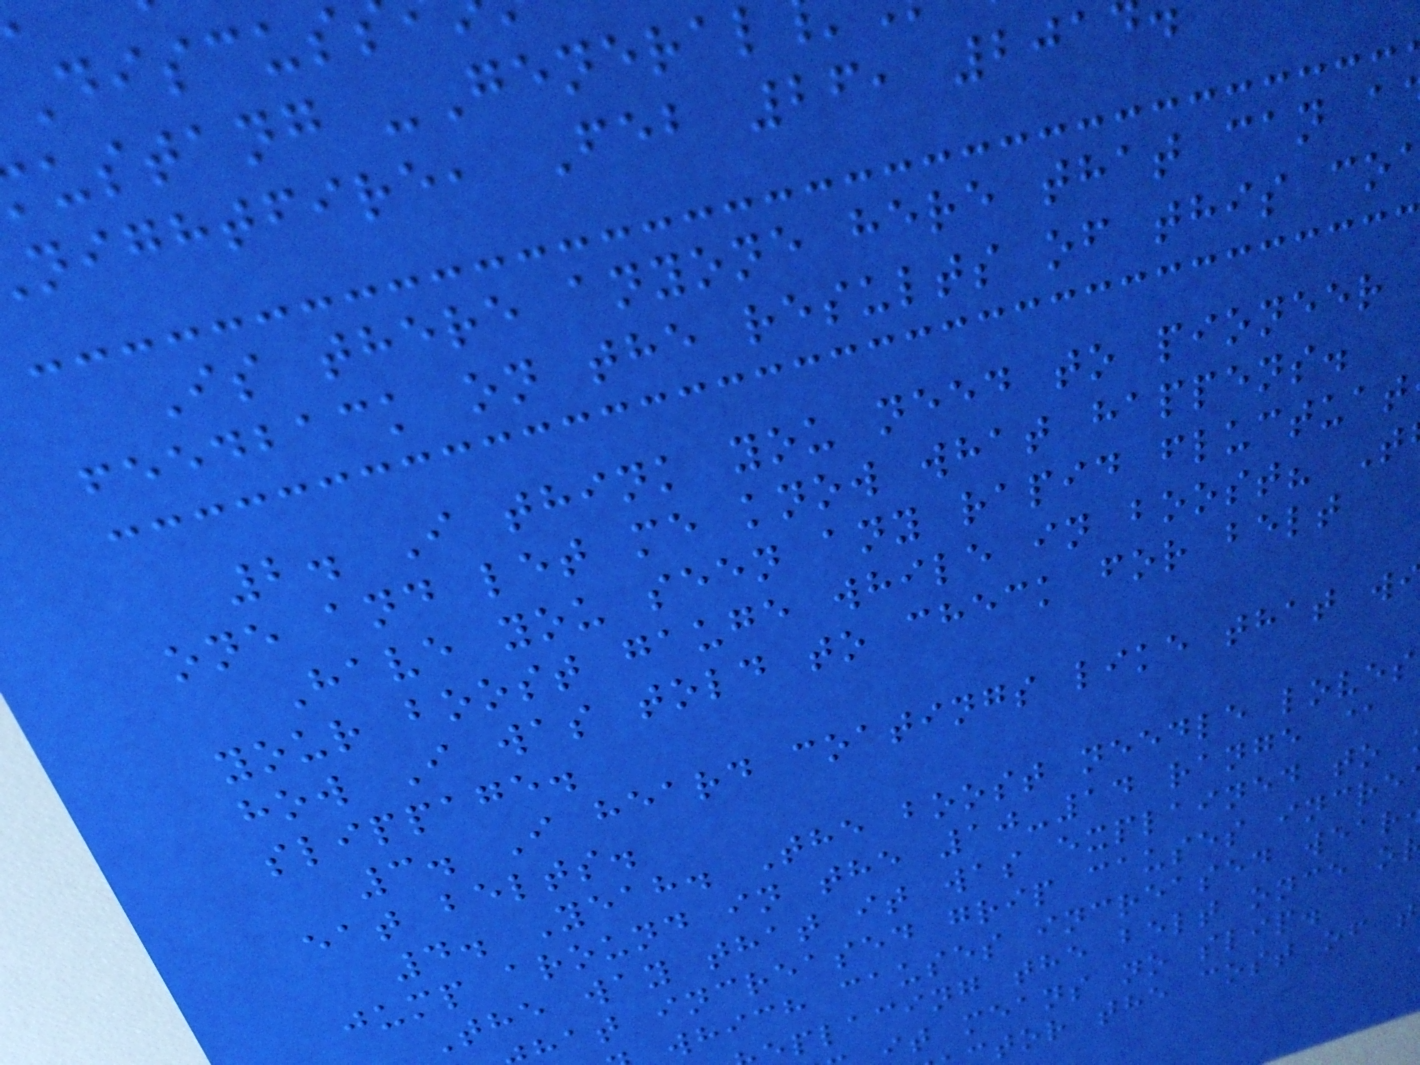ustang -General
nightfire, Feb 26, 201
Is there anyone here that can a
feedback on the results of this co
2. I think you need to pioneer
one and let me know what happens.
Have you seen any rapid fluctuat
your boost gauge while in boost? T
how I was told to check for belt
slippage.
3. I heard coatings like that w
eat belts.
4. Yeah. The boost needle loves
jump around in the 10-14 range @
The way that it was explained to
hat increased grip causes incre
which causes increased wear
placing the belt once o
it means no slip.
tor the cost of t
